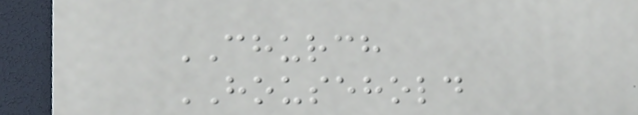CHURCH
HOUSEHOLD
